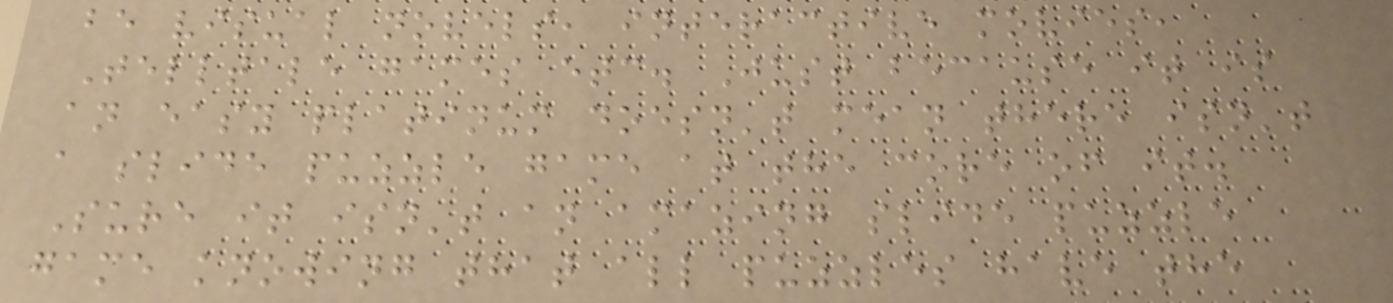be visual novels, interactive movies,
Telltale games etc. Just because it is
an easy platinum doesn't mean there isn't
a slide puzzle game at the core of it.
Sure it isn't an amazing slide puzzle
game knowing that all puzzles have the
